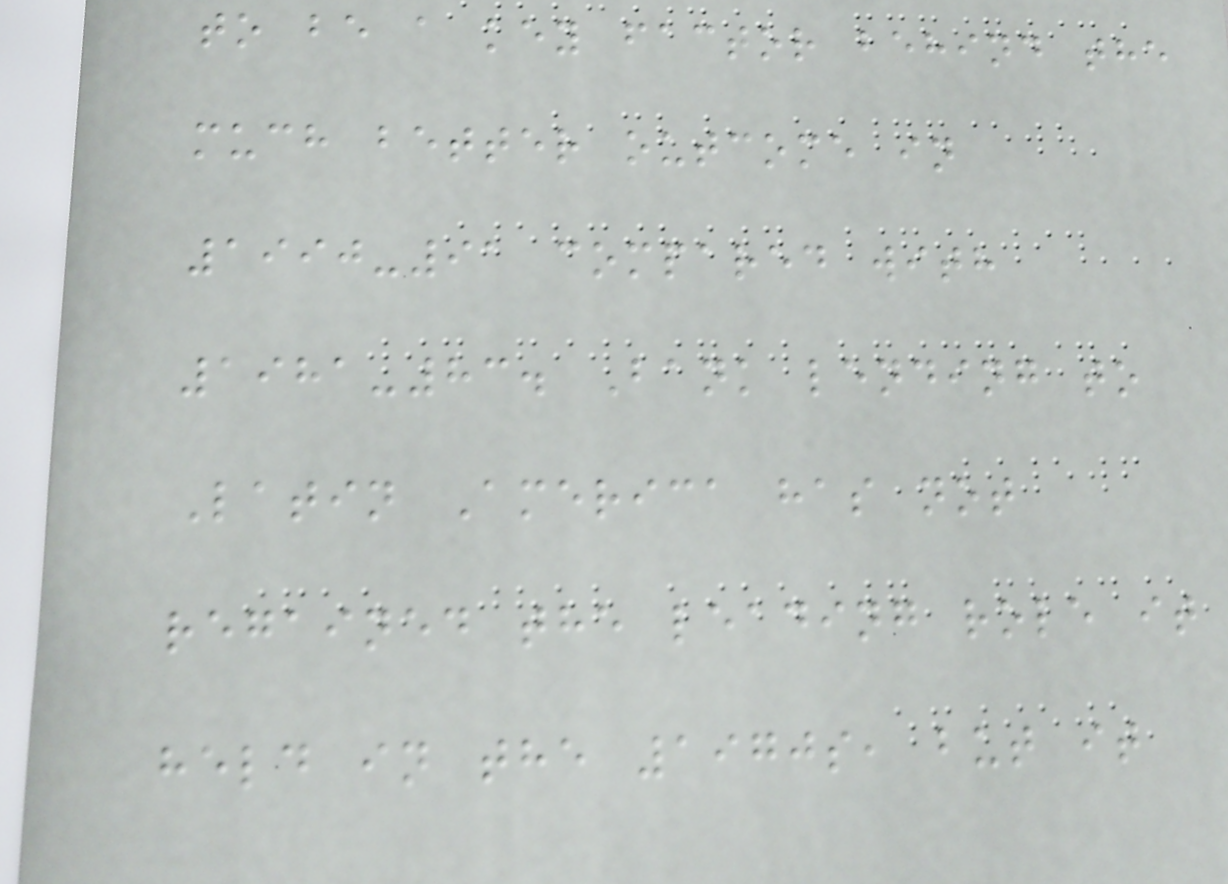to be a key factor behind the
much better outcome in
1990-91 compared with
1981-83. Bank lending to
Latin America has not
regained the leading role it
held in the 1970s, but it
